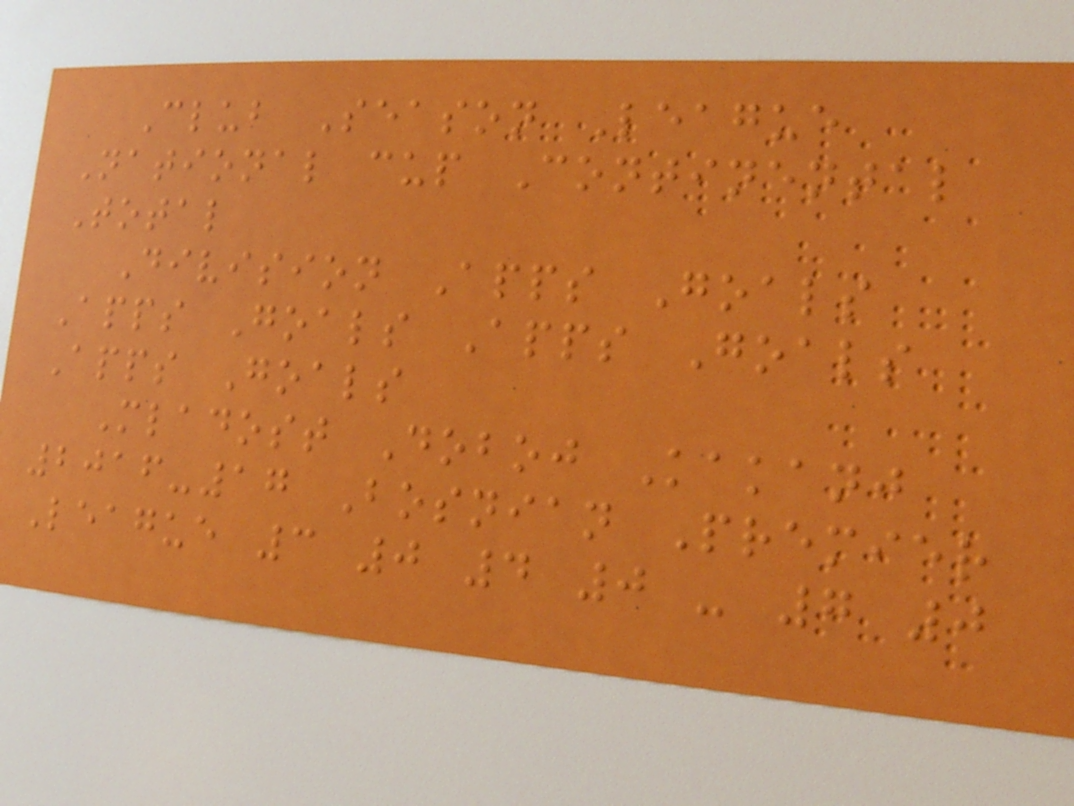Club Season League
National cup Continental
Total
Division Apps Goals
Apps Goals Apps Goals
Apps Goals
Mladost Doboj Kakanj
2016-17 Bosnian Premier
League 3 0 4 0 - 7 0
